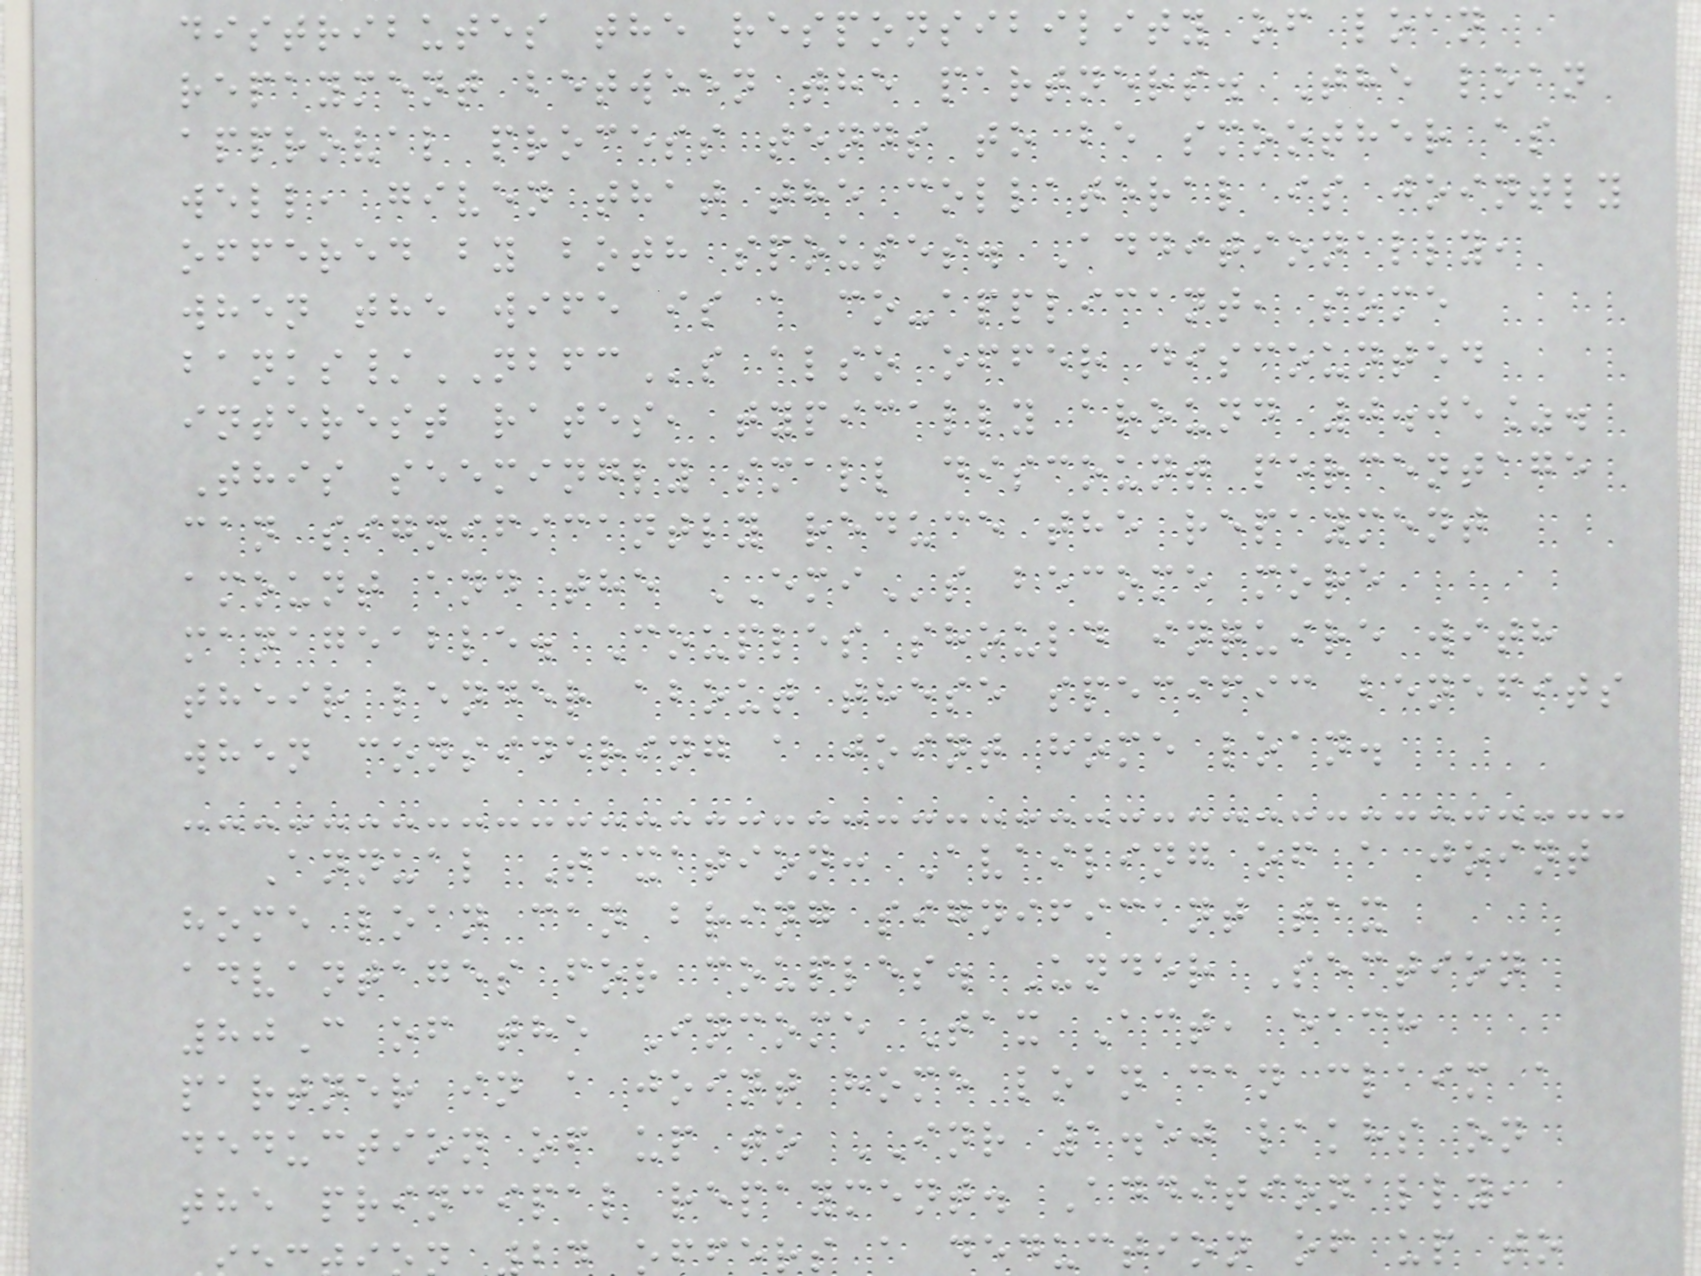distributes the responsibility of loan
repayment between the partners. The loan
approval process tends to be smoother as
well, given that the collateral is jointly
offered by both spouses. Additionally,
when the wife is a co-applicant, some
banks/NBFCs also offer discounted
interest rates, typically around 0.05%.
This seemingly small discount percentage
can significantly reduce the repayment
amount and the EMIs become more
manageable. Couples should inquire with
their lender about these specific benefits
when considering a joint home loan.
Annual Taxation: Availing of a joint
home loan can bring significant tax
advantages for couples. Under Section
80C of the Income Tax Act, each
partner in a joint home loan can claim a
deduction of up to INR 1.50 lakhs on
the principal repayment. Additionally,
ffers a deduction of up to
